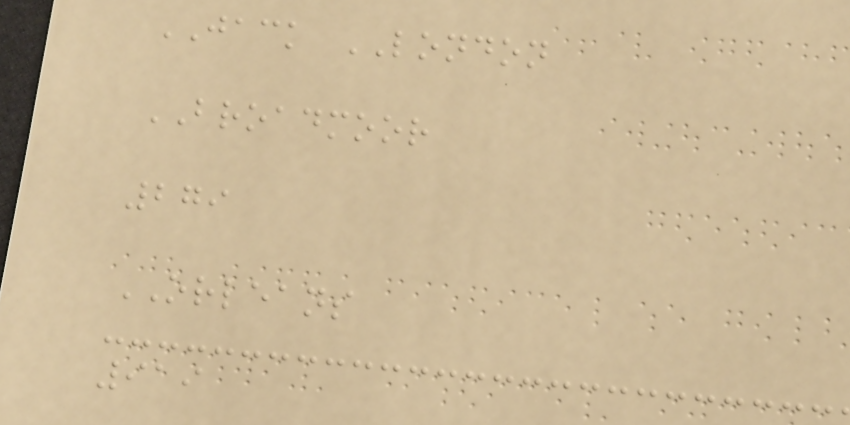JACK LONDON
BROADMOOR
279
ORLEANS
919
